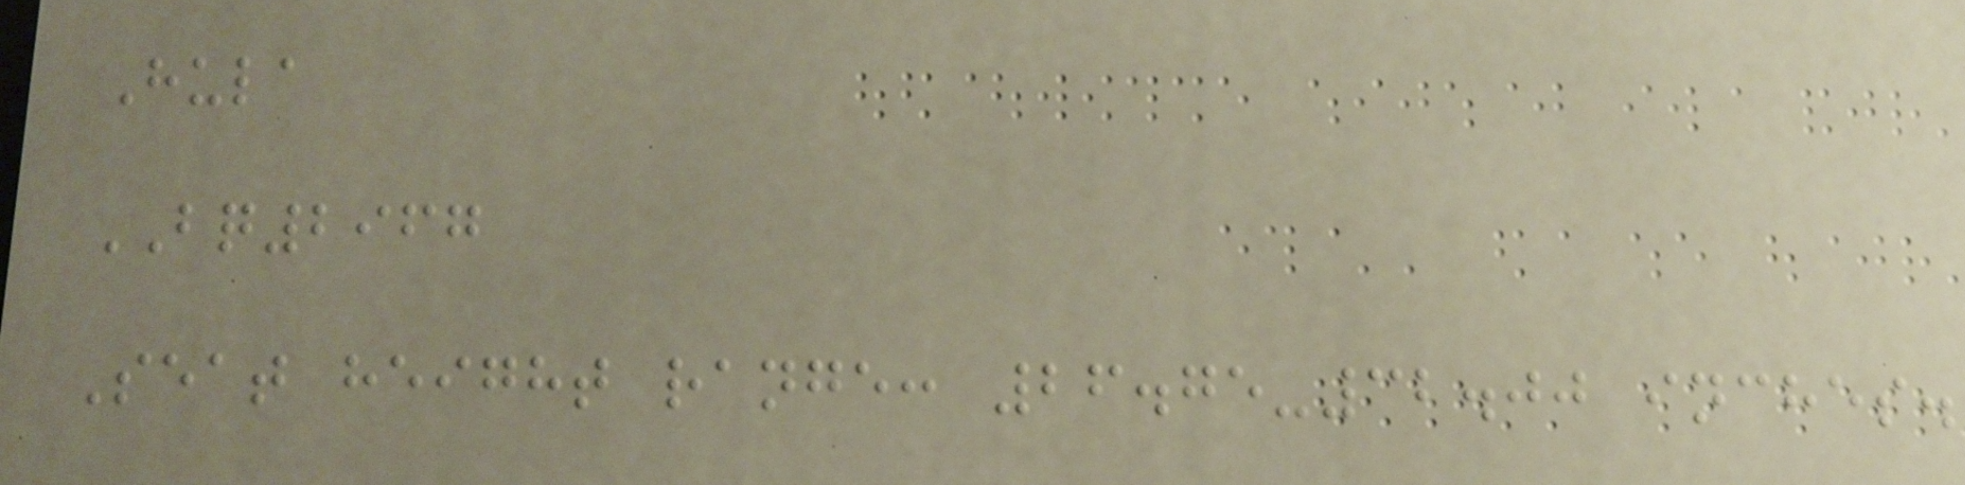Hula
BQ2967
Seat height range: 26.75-32.00 inches.
